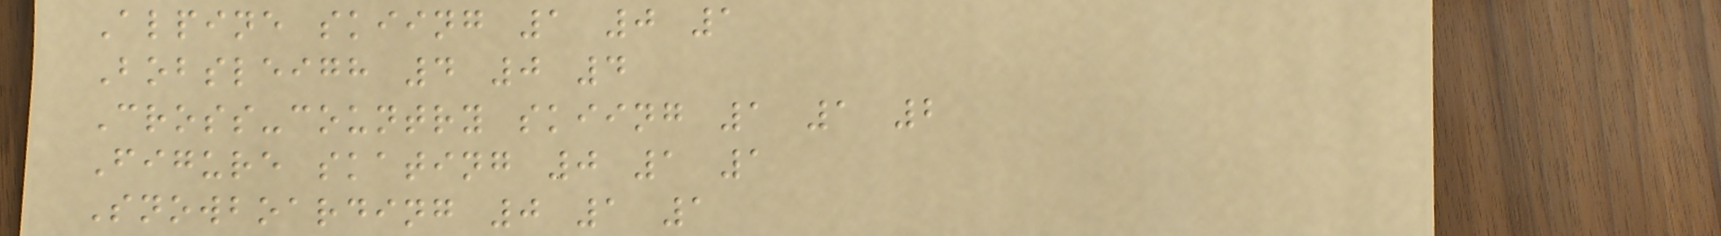Alpine skiing 1 0 1
Bobsleigh 4 0 4
Cross-country skiing 1 1 2
Figure skating 0 1 1
Snowboarding 0 1 1
